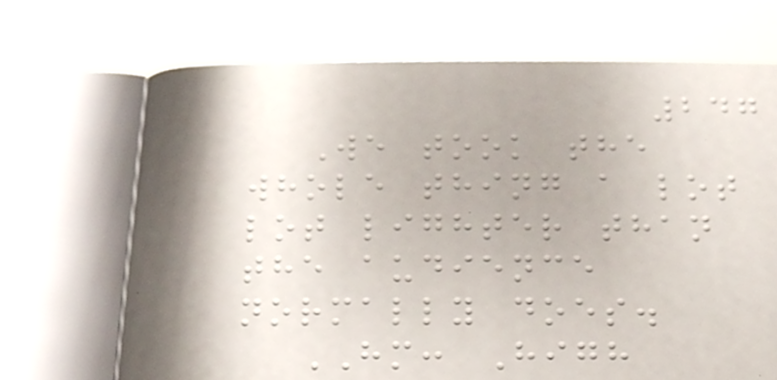247
We took the
whole thing a lot
lot lighter than
the audience
normally does.
HM: High
